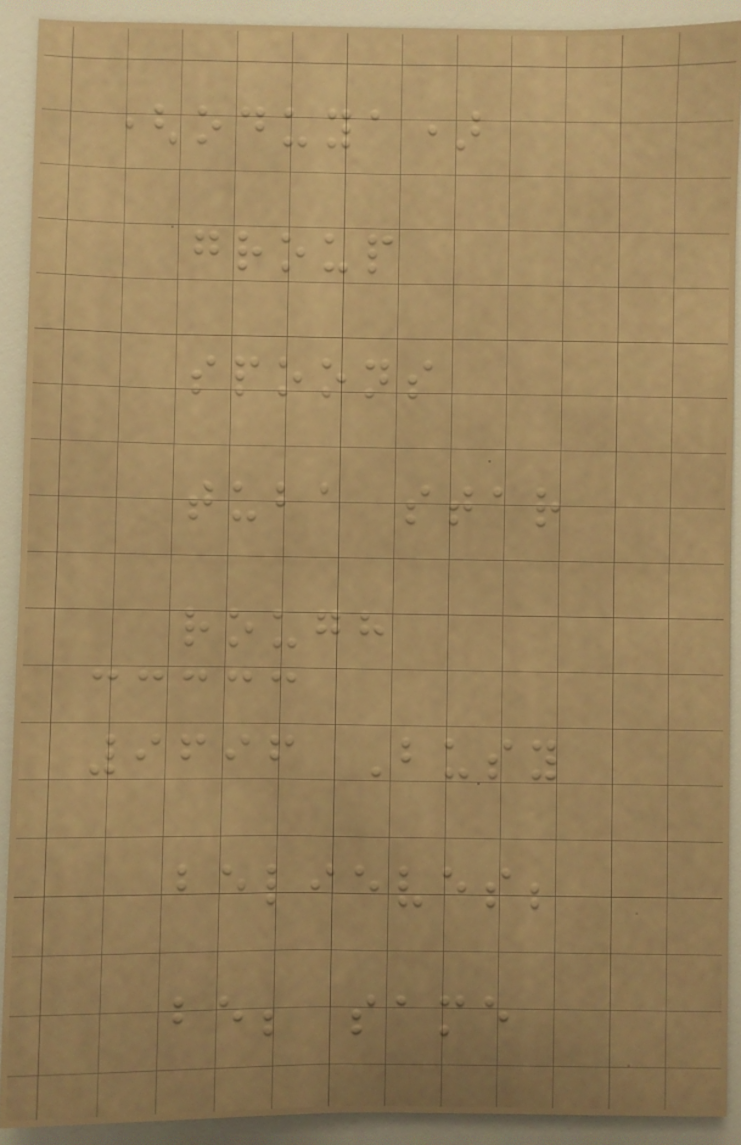(oduya)
group
spoons
tuba star
rough
9696 Busy
believes;
be; same
